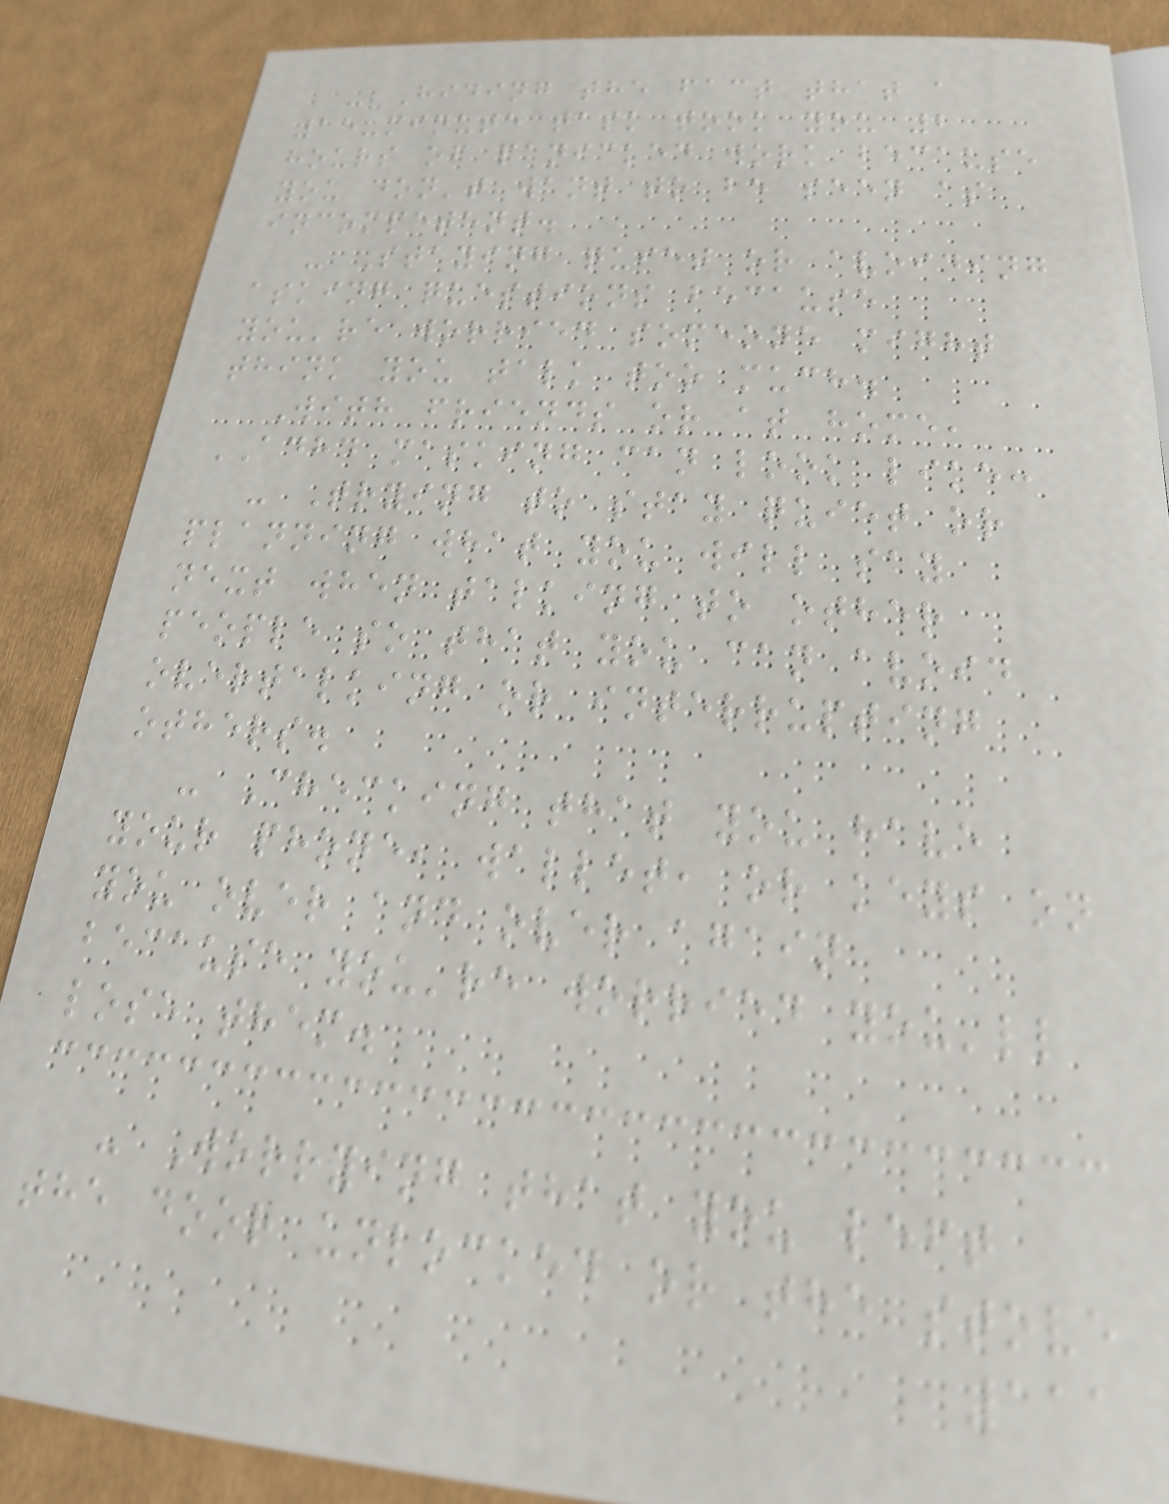- Hiding the fact that a
15-minute task took you 2
hours of panicked work because
you don't want to be seen as
incompetent.
- Staying quiet or avoiding
asking questions because
you're worried someone might
think you talk too much.
With friends or at home,
ADHD masking can look like:
- Trying to stay quiet or
planning what you will say
next when talking to other
people so that you can avoid
overtalking or interrupting
others.
- Checking that you have
your phone, wallet, or keys on
you over and over again
because you're worried you'll
lose them.
- Worrying that you left
the door unlocked or the stove
111
